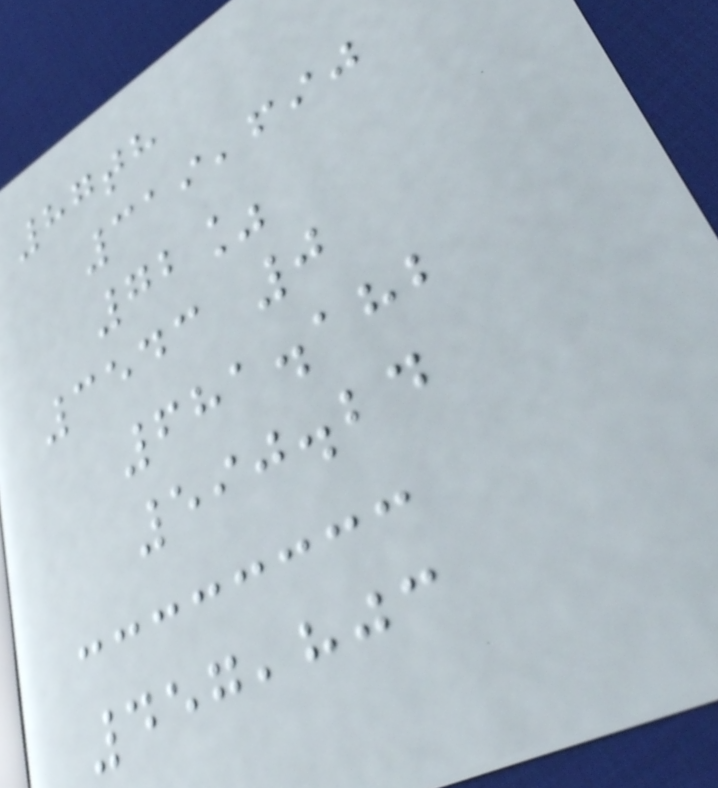87th
319,690
72%
3543 0
681.182
590.24
457,803
